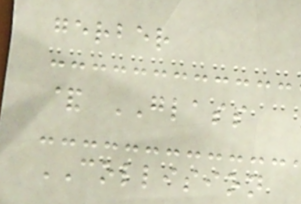gerber
& GLASS
COLLISION
